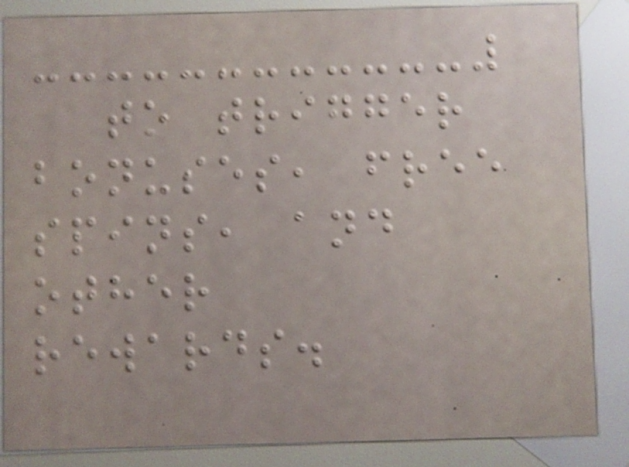to trigger
bonuses, free
spins, and
other
rewards.
